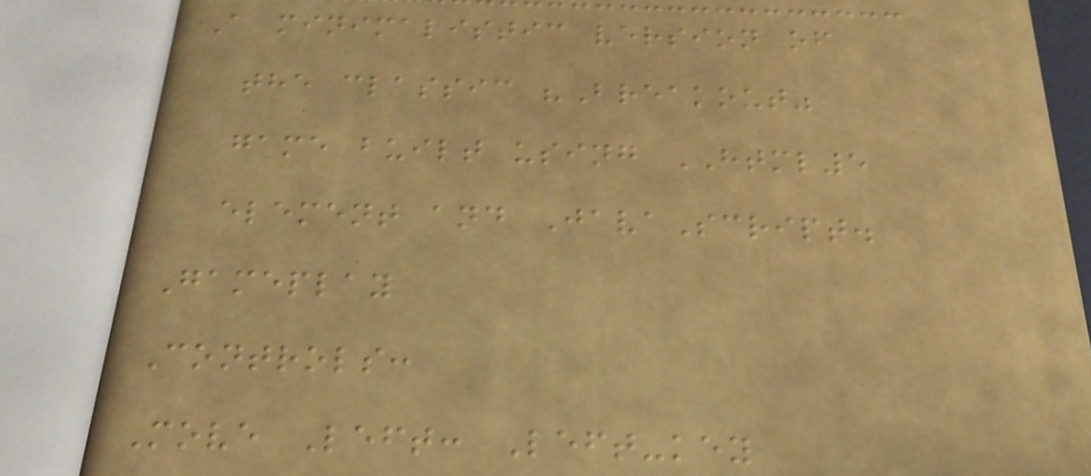A minimalistic version of
the classic "Breakout"
game built using HTML5
element and JavaScript.
Gameplay
Controls:
Move Left: Left-key
